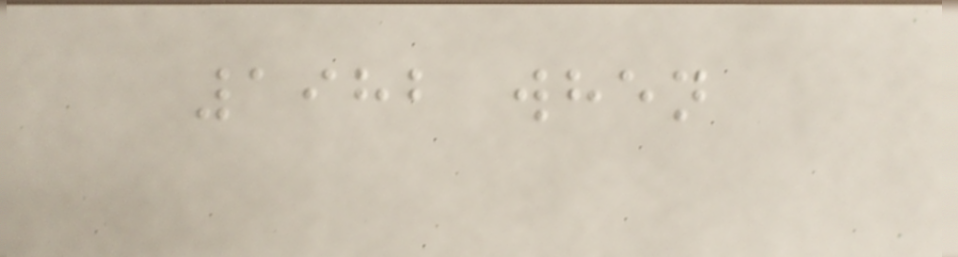1982 when
